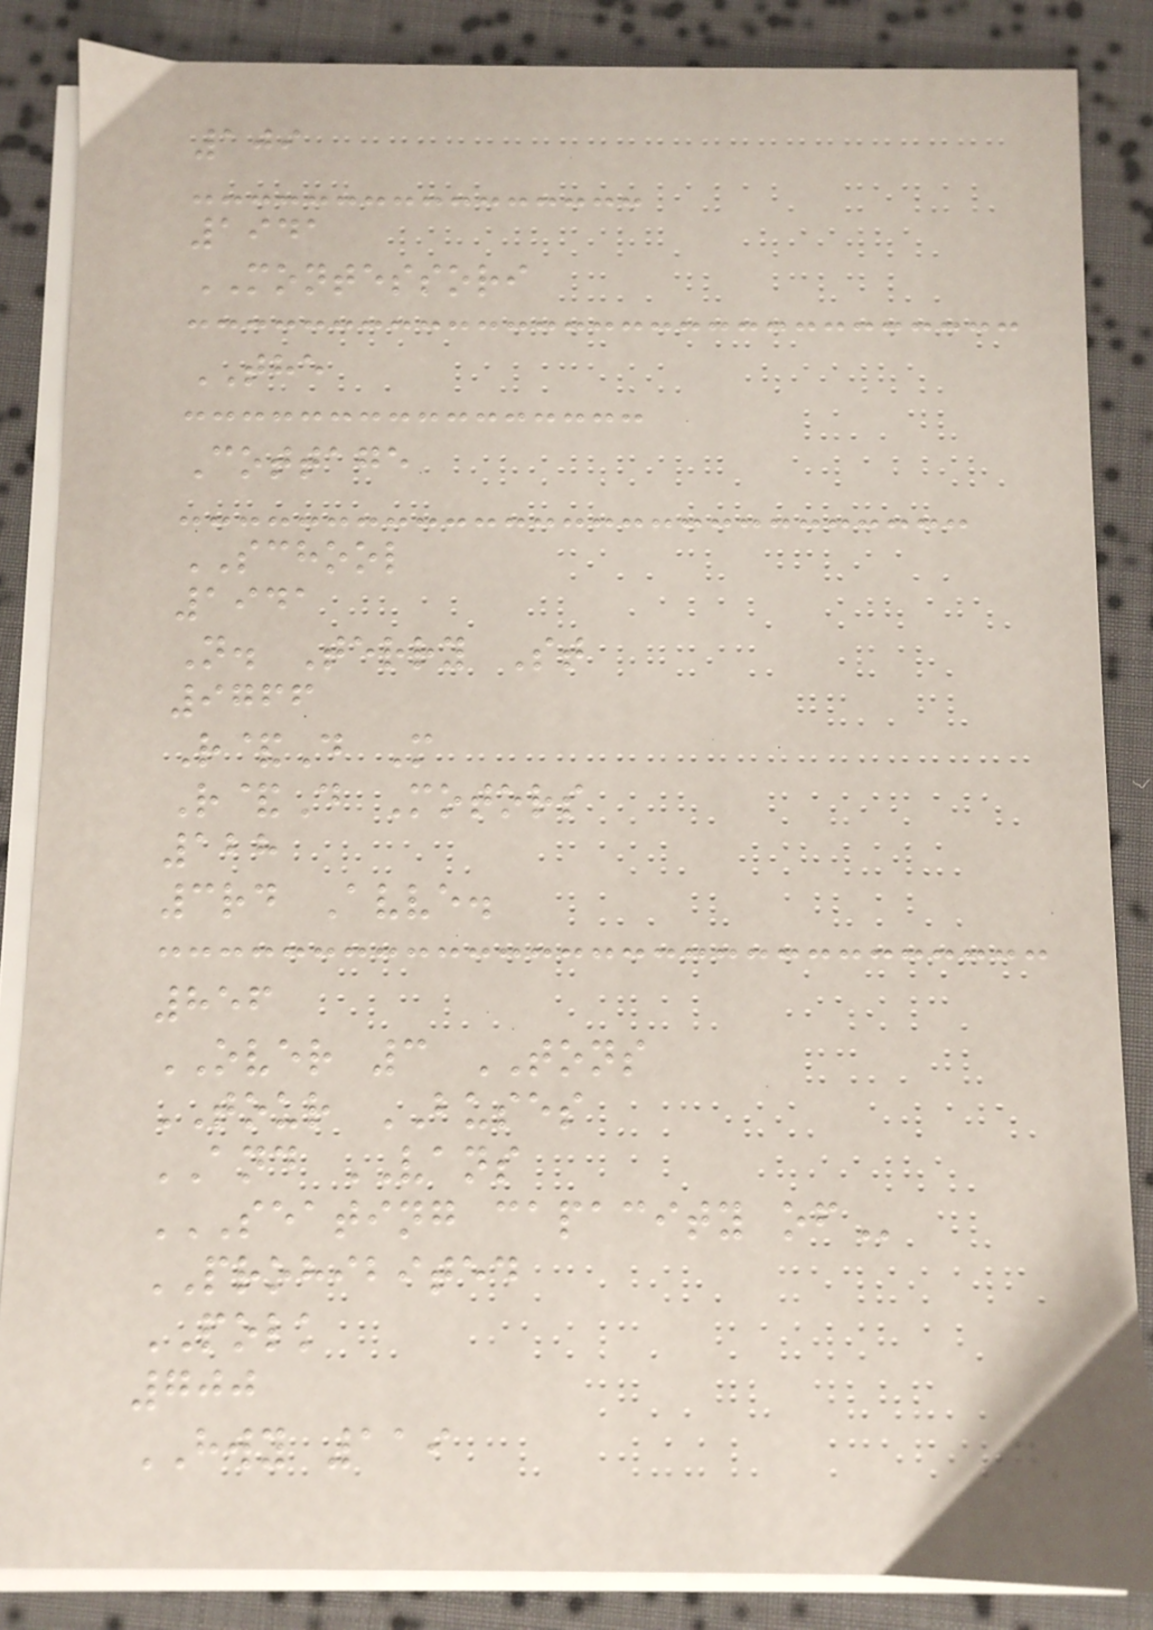109
1941
MONTESSORI
THE
Cottage
SCHOOL
1941
N. Terry St
9766
R&D M
R&D Motors
128
3rd Avve.
856
OVER 3 TONS
TOUR BUSES
AND VANS
SEATING CAPACITY OF
PROHIBITED
POLK
700
HWY 119
